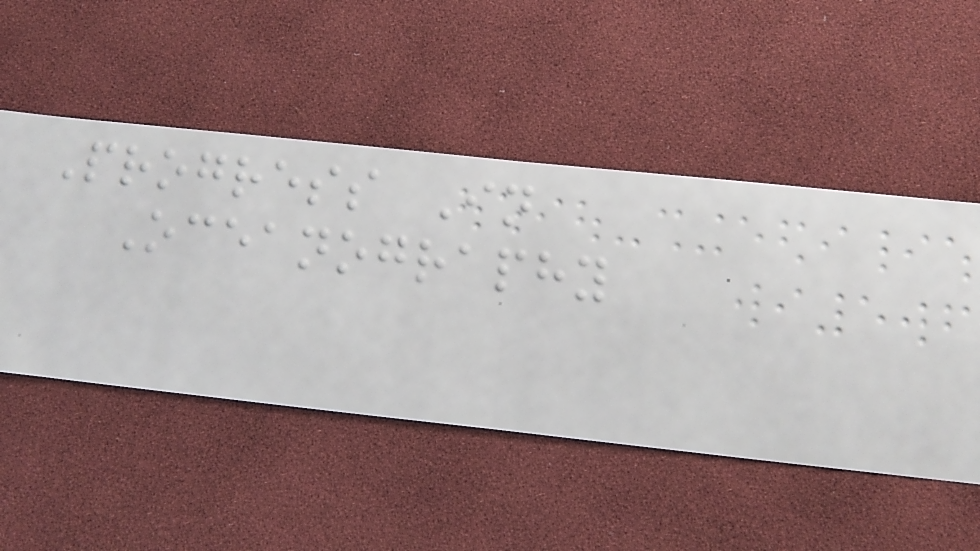Progress In
Oceanography
